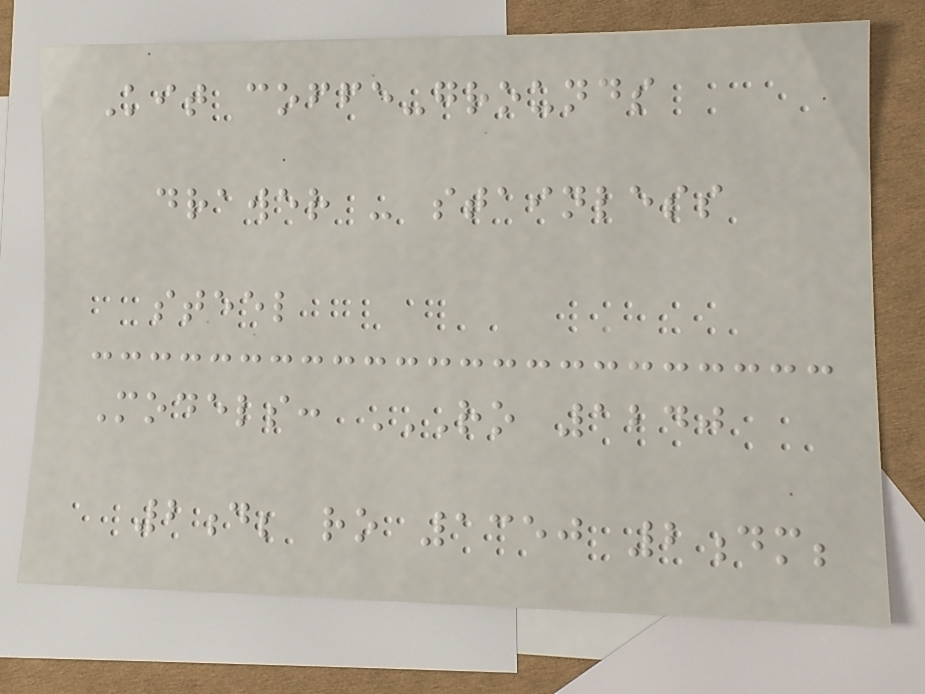Kit coffe-grounds
drawer - stainless
steel
Models: RO 1240
2D; RO 1350 2DM;
